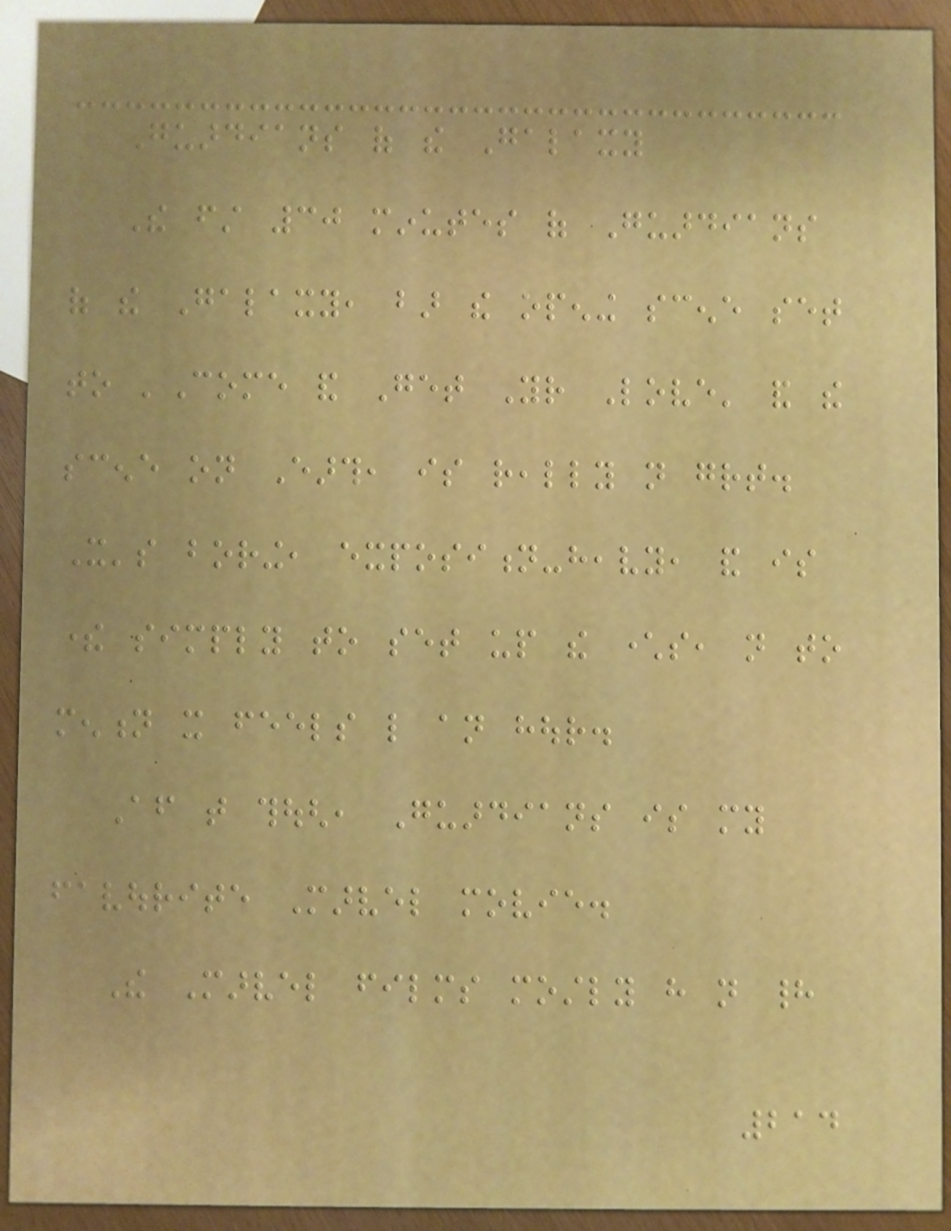Guardians of the Galaxy
The first 30 minutes of Guardians
of the Galaxy, bar the opening scene set
to 'Come and Get Your Love' and the
scene on Earth, is really not great.
It's boring, exposition-heavy, and is
there simply to set up the characters, not to
mention it feels like an hour.
After that though, Guardians is my
favourite Marvel movie.
The Marvel films mostly have not had
214
